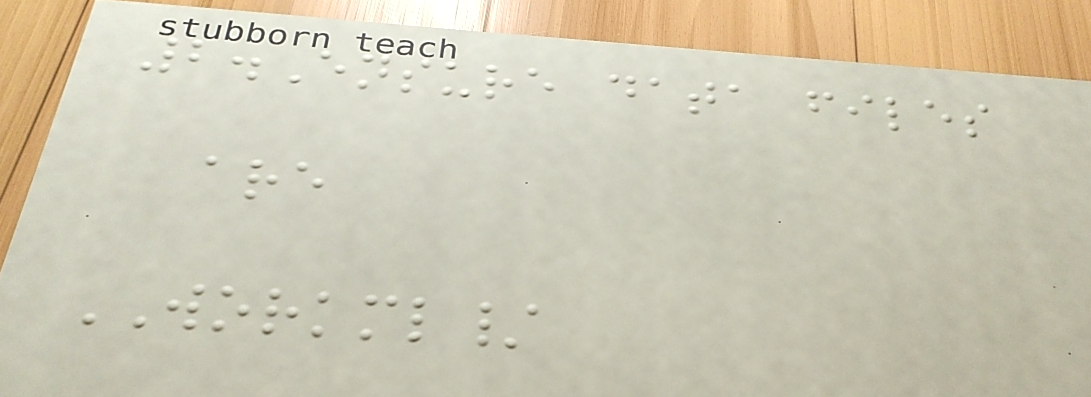2.Ensure data files
are
WORKML/
